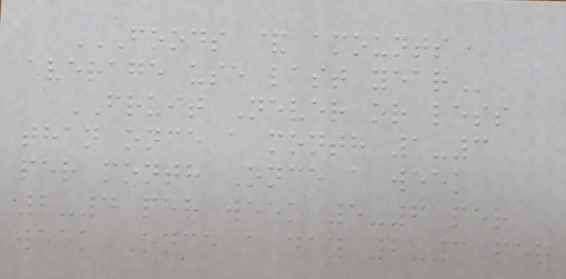FOODS & AMOUNTS
AVERAGE USE LAST YEAR
FRUIT Never or less
than once a month 1-3
per month Once a week
2-4 per week 5-6 per
week Once a day 2-3 per
